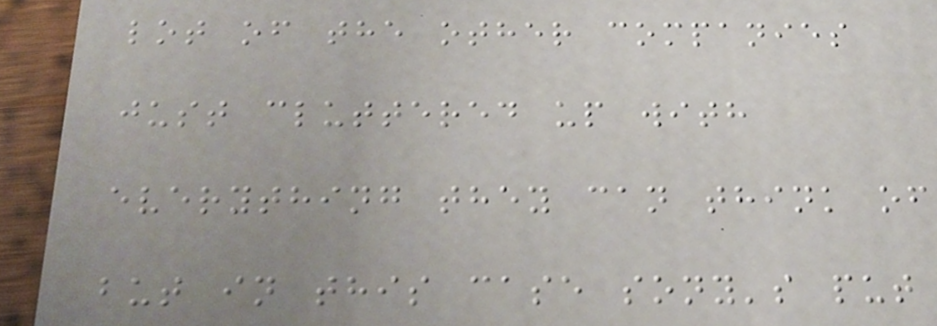lot of the other companies
just cluttered up with
everything they can think of
but in this case sony's put
